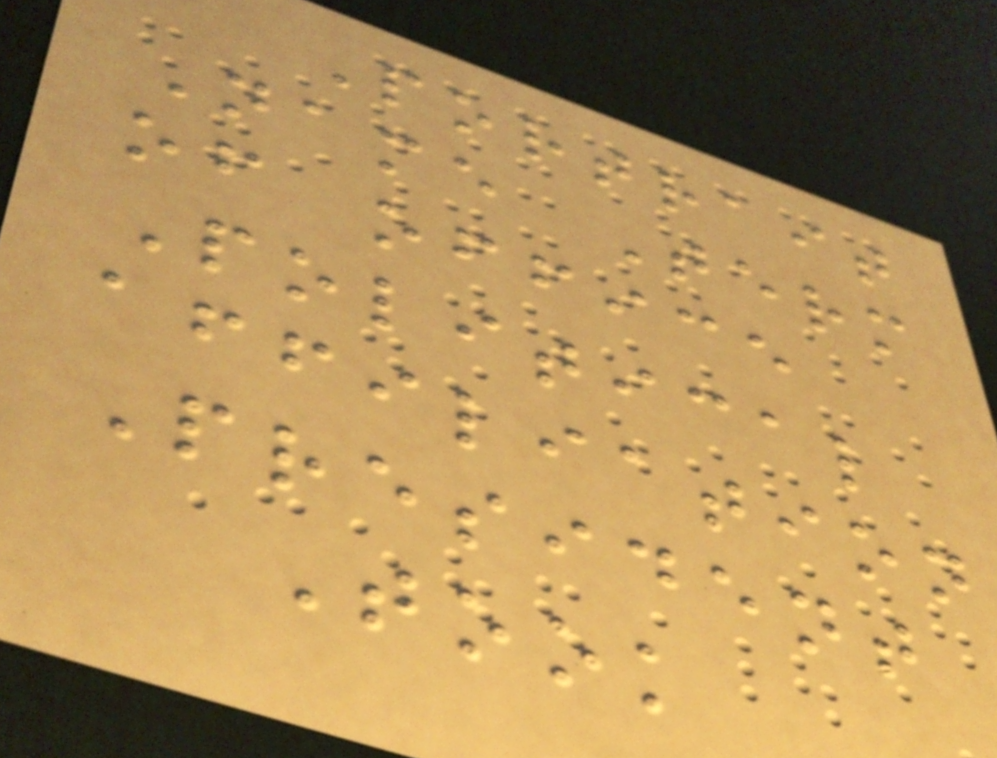Portrait
Name Term
of office
Political
affiliation
President
Took
